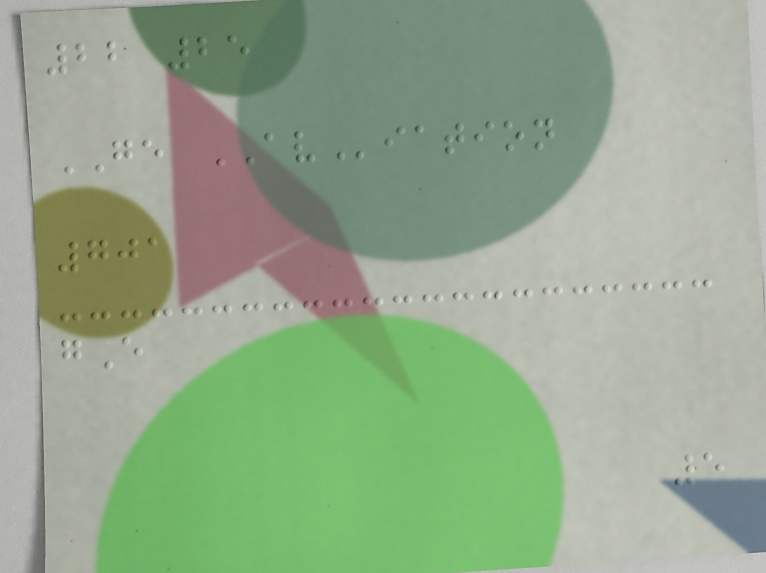22 25
GE AViation
701
gE
5
